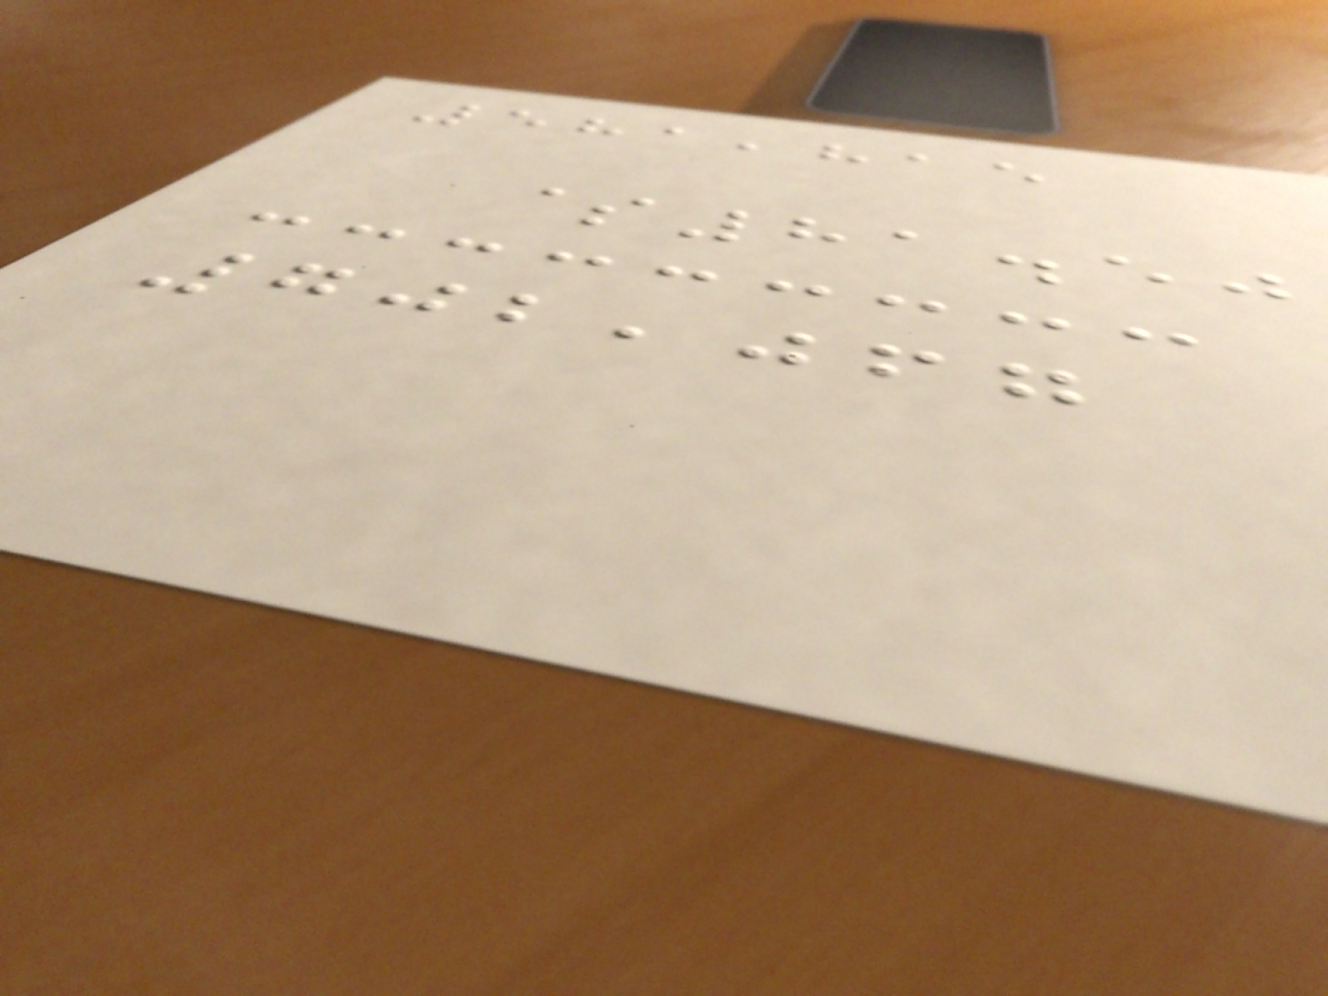581,815
$81.50
702,067
